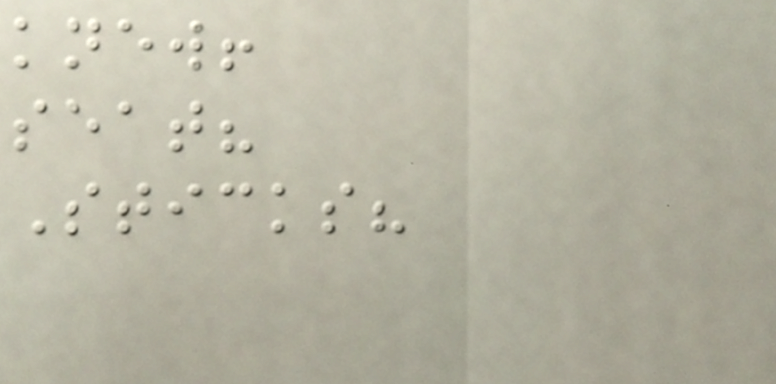knew!
seat?
Sticks?
